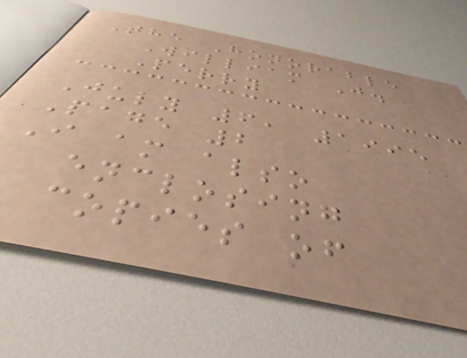The Honorable
William J.
Perry
July 6, 1995
Page 2
I am also
enclosing
copies of
